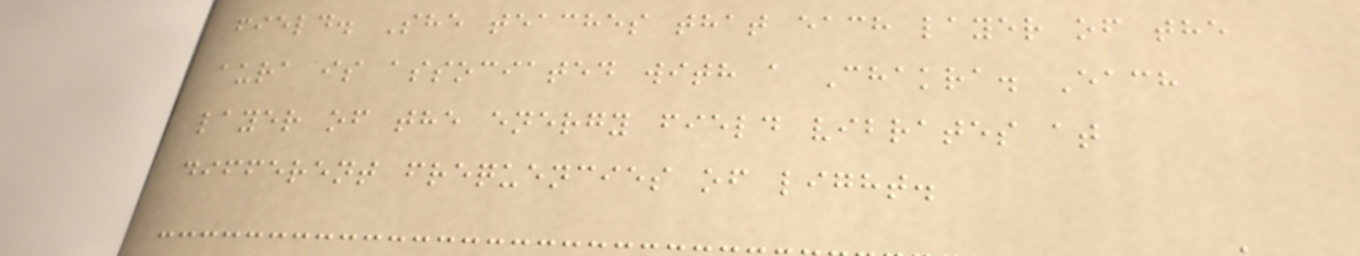field. She teaches that each layer of the
aura is associated with a Chakra. Each
layer of the energy field vibrates at
different frequencies of light.
